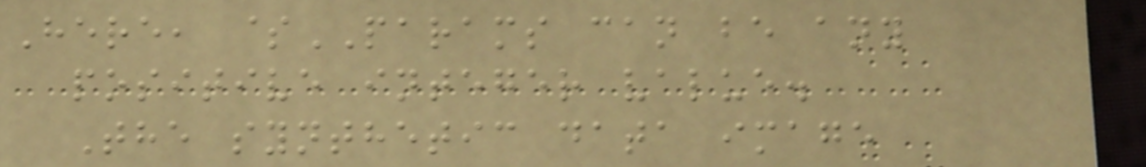Here, $PARAMS can be any
positive integer value.
The synthetic data image
